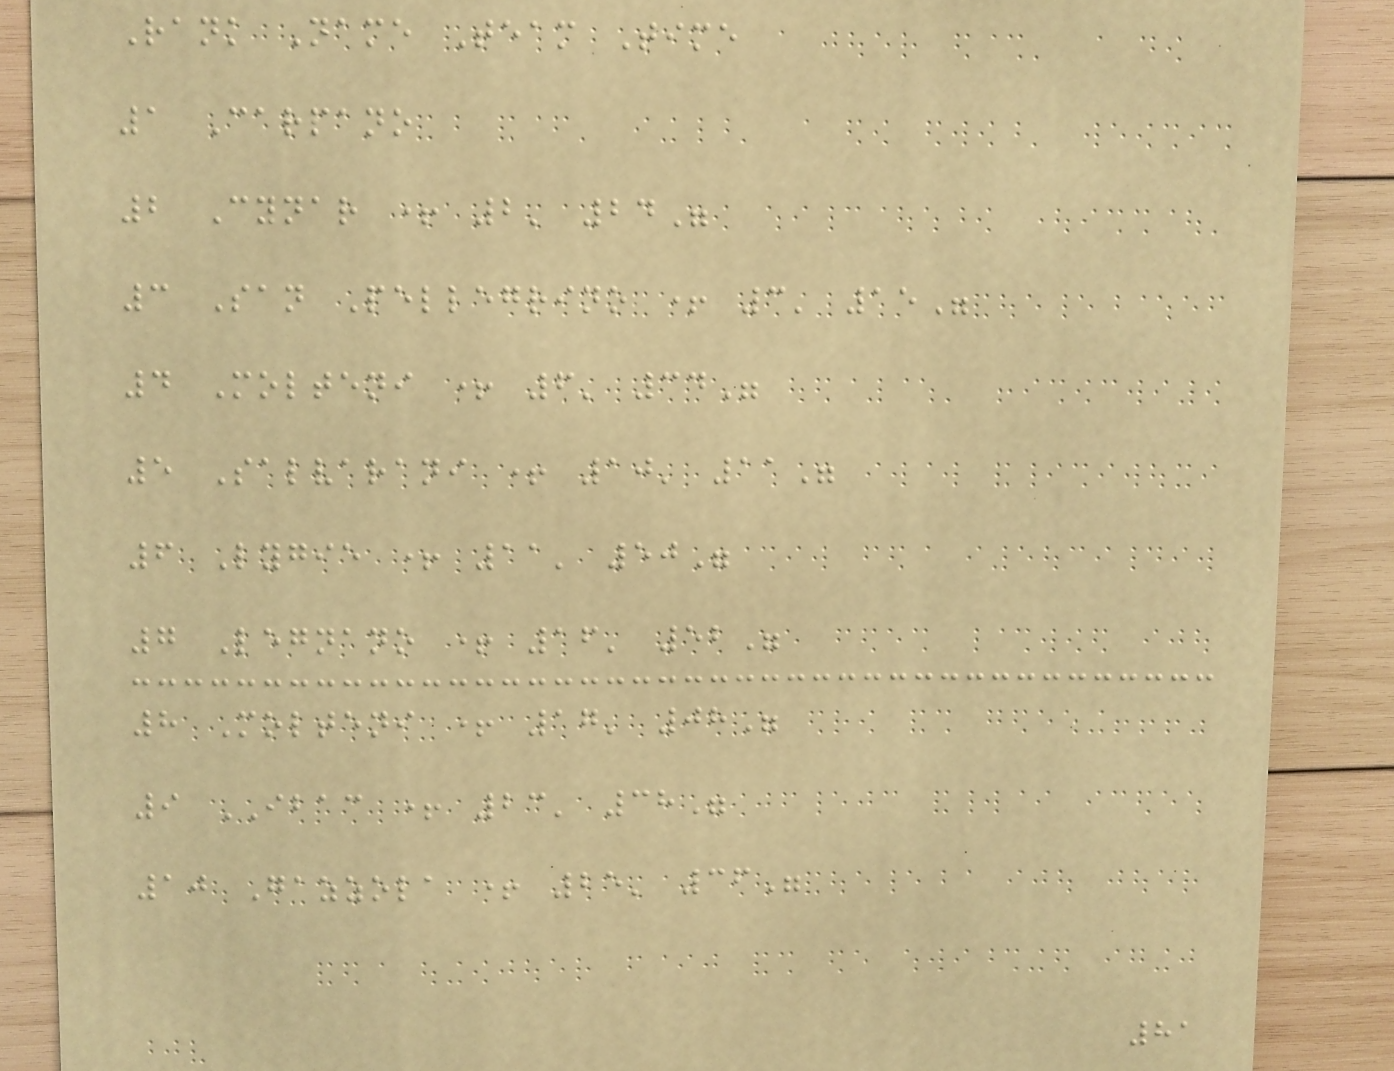Rank Name Team Time
1 Carpano
2 Cynar + 2' 24"
3 San Pellegrino + 3' 15"
4 Molteni + 6' 34"
5 Salvarani + 10' 11"
6 Lygie + 11' 50"
7 Legnano + 16' 52"
8 Molteni + 17' 08"
9 IBAC + 23' 38"
10 Gazzola + 25' 36"
81
